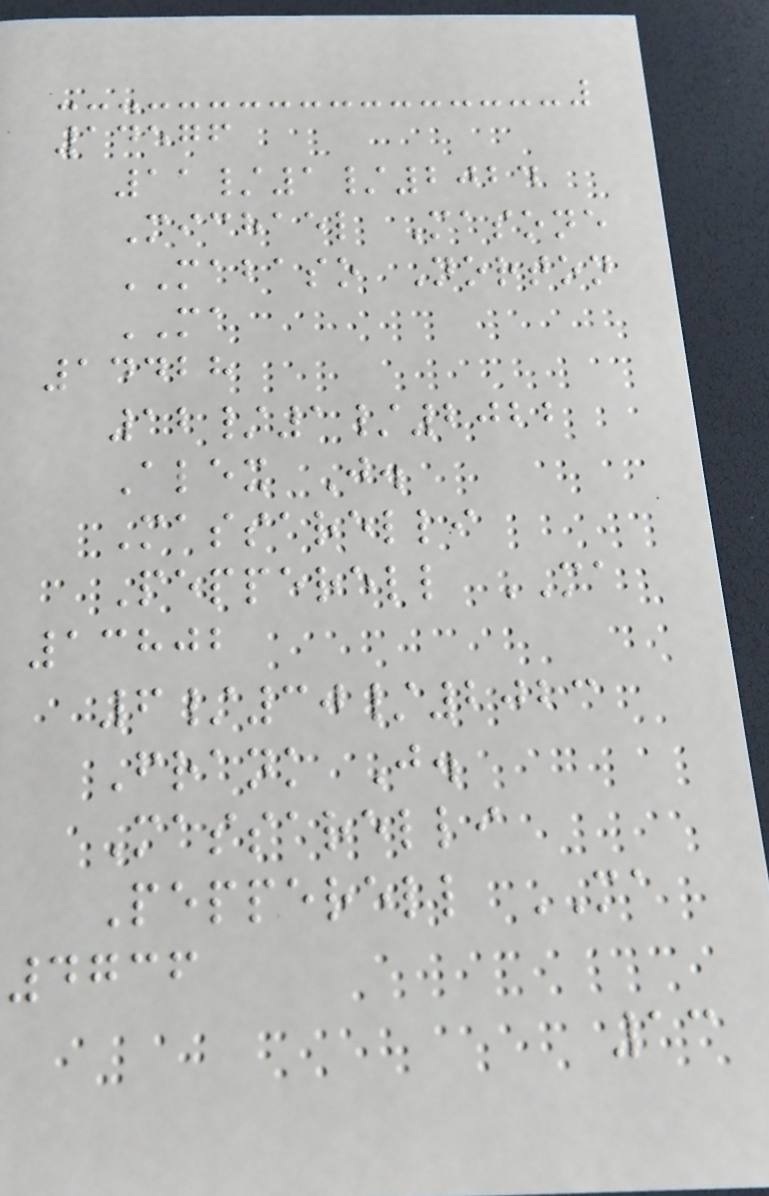14576
11/1/2024
Michael Masone
MABASO Norton
MA
14428
12/1/2022
Alex J.
Massarelli
Pepperell MA
13802
6/30/2023
Frank J.
Massarelli
Pepperell MA
4736
13
